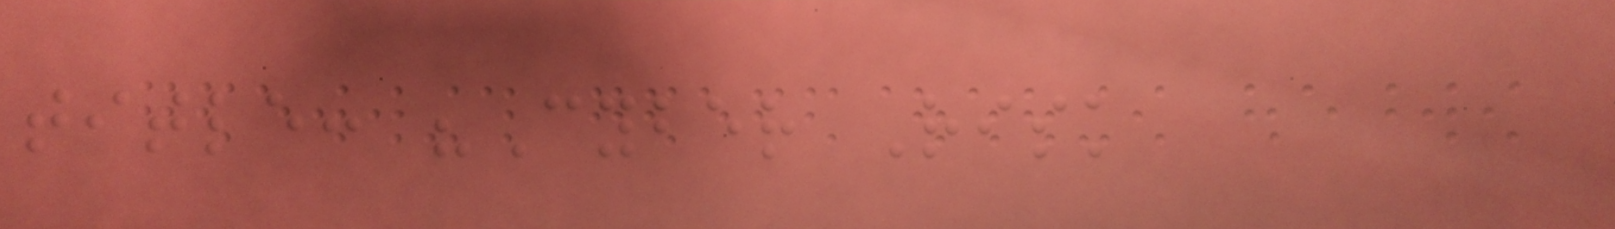title: "Cyber Risk
